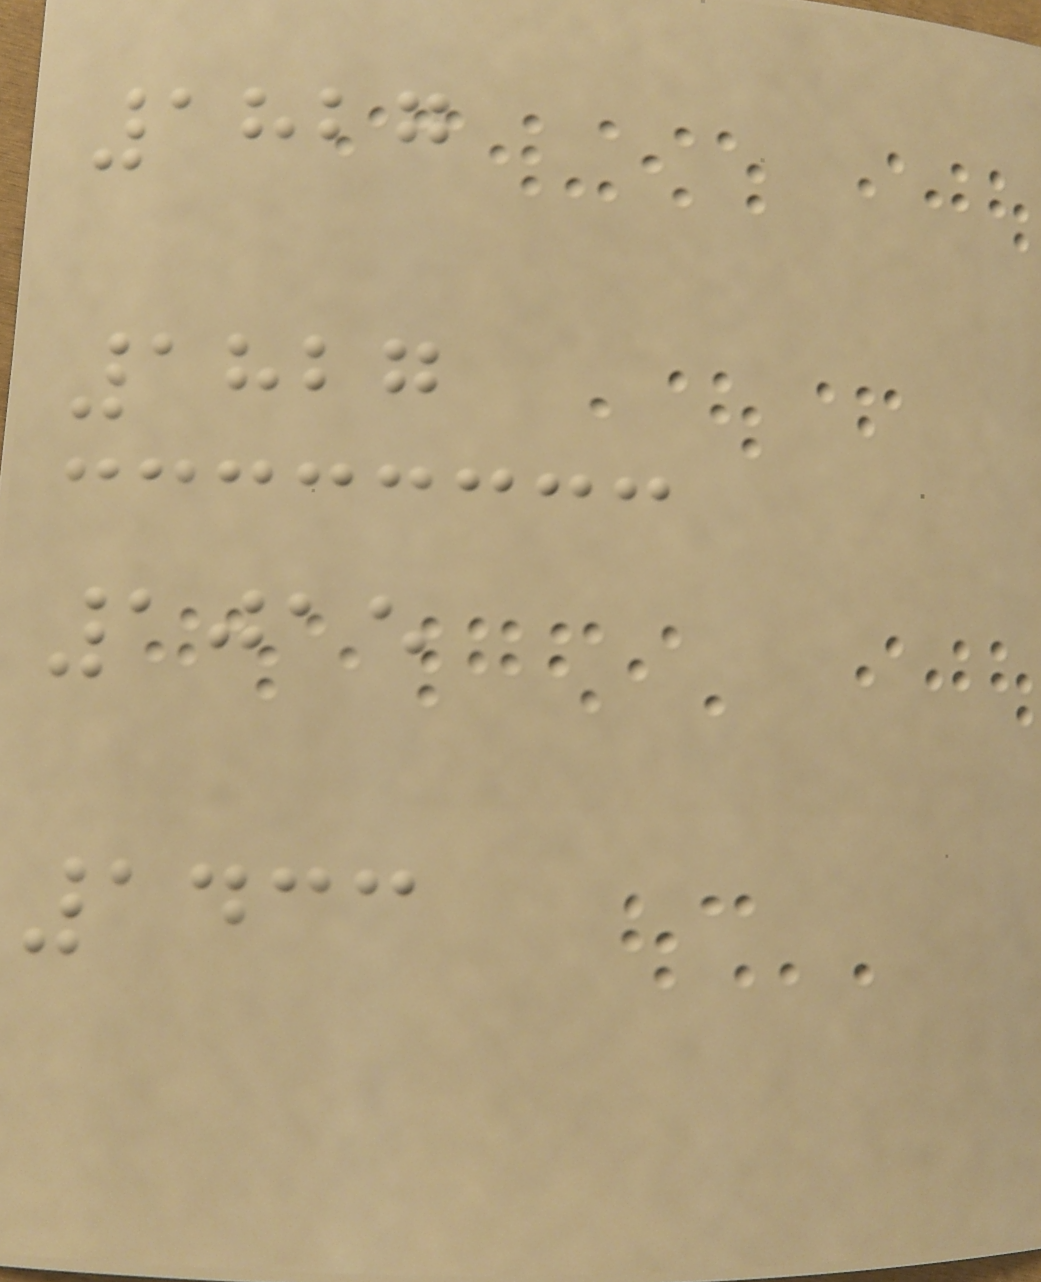1827
1827
1015
1433
